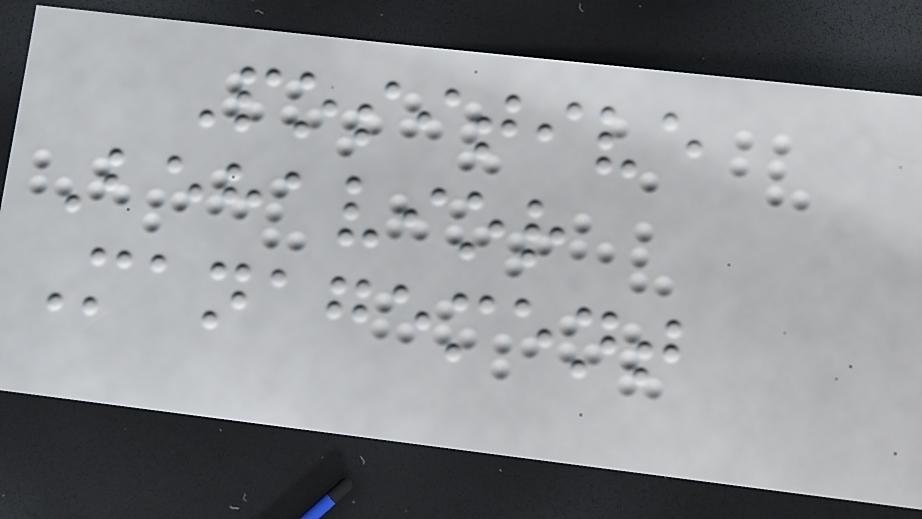Positive
Behavior
Management
